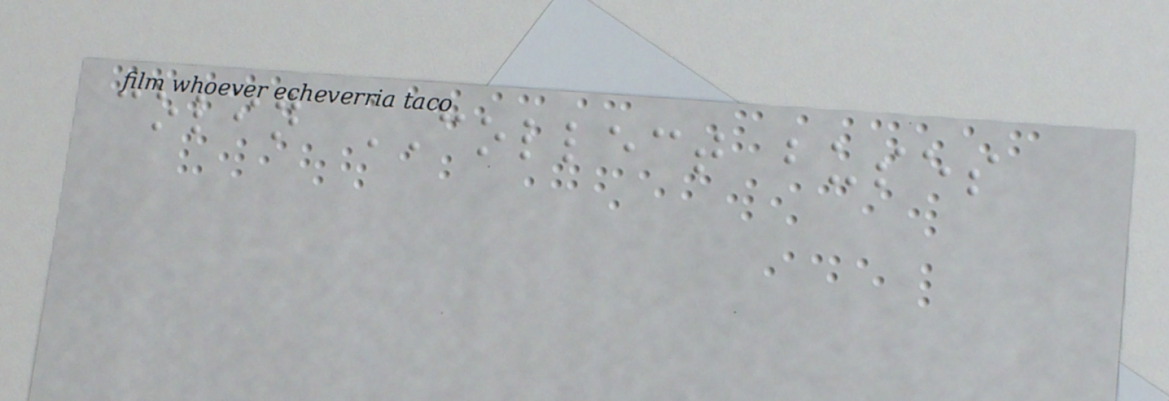colin COLLECT buses
